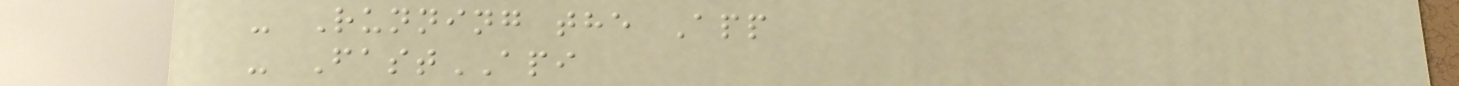- Running the App
- FastAPI
